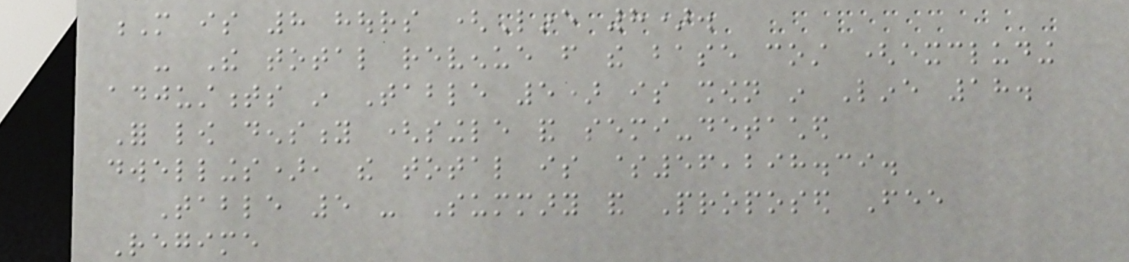M is 8 hours (Line 8).
- The total revenue from the base cost (excluding
adjustments in Table 5) is shown in Line 18.
For low density (single and semi-detached
dwellings), the total is $56,298.39.
Table 5 - Summary and Proposed Fee
Regime
